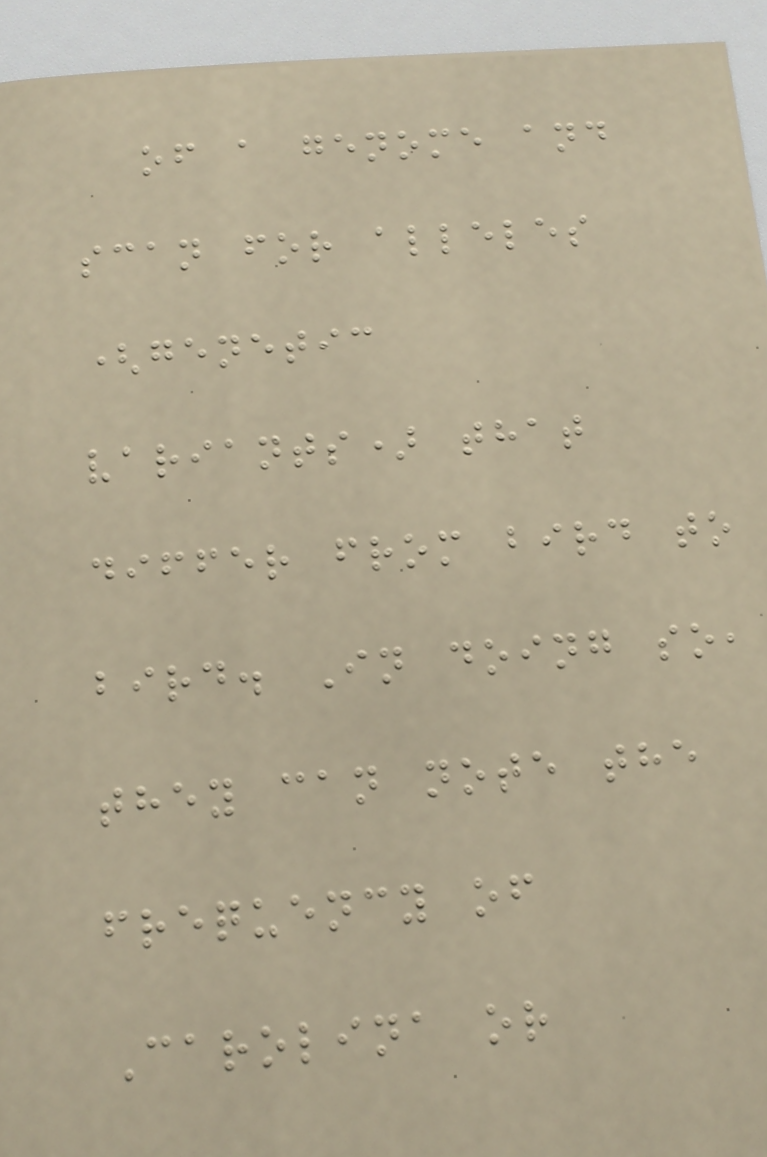of a genome and
scan for alleles
(genetic
variants) that
differ from bird to
bird. In doing so,
they can note the
frequency of
Carolina or
